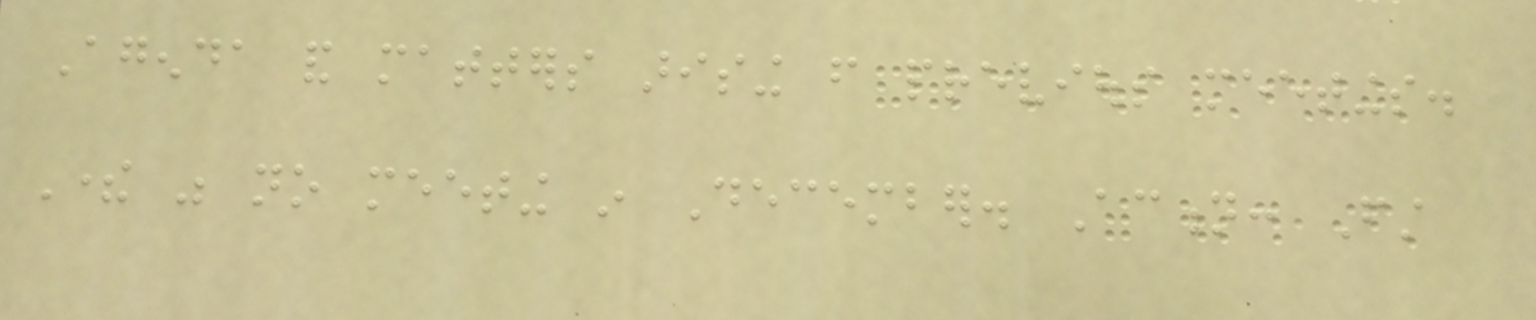Agenda and matters arising from previous meetings.
There was no meeting in December. Action: First
